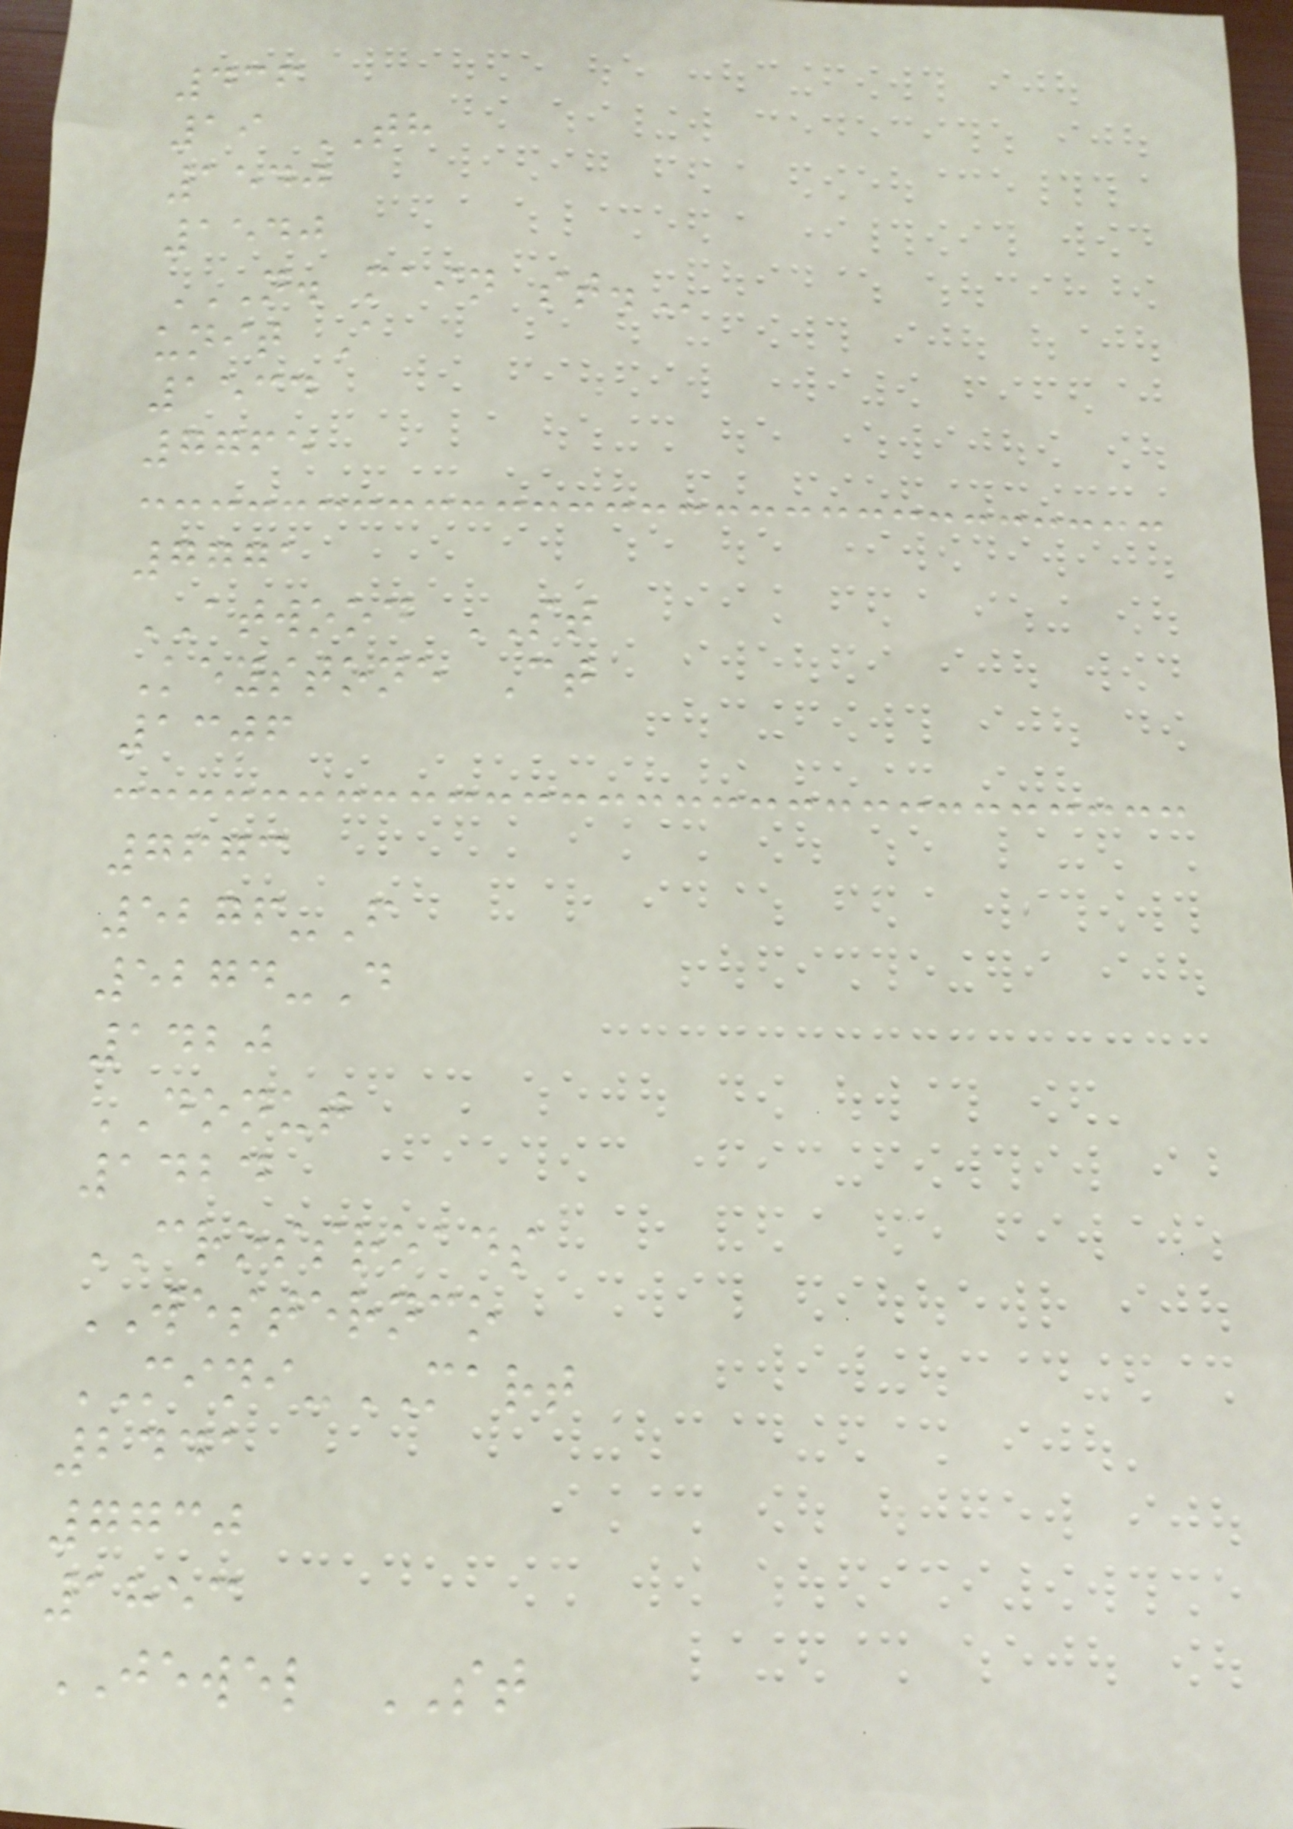436
19 TH
1540
1540
N. MAIN ST.
unit A
1534
7765
7771
ATWOOD ST
Keystone Ct
1306
7673
5276-F
5274-D
1420
DONUT
1424
CROSSROADS
WESTERNCO
MINI-MART
2441
7730
1853
JEWEL ST
